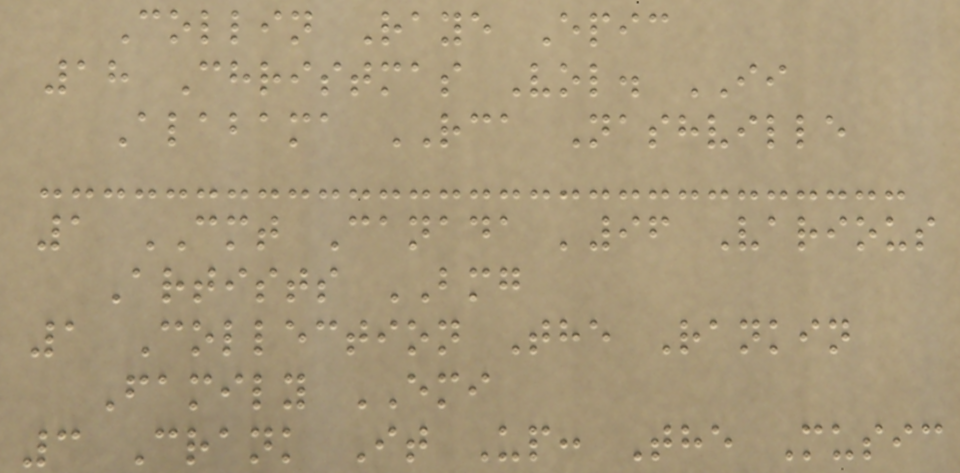Collin Raye Epic
18 Christmas Vol. II
Alabama RCA Nashville
1 CMT Canada '96 Various
Artists BMG
1 Collection The Rankin
Family EMI
3 Crank It Up: The Music
